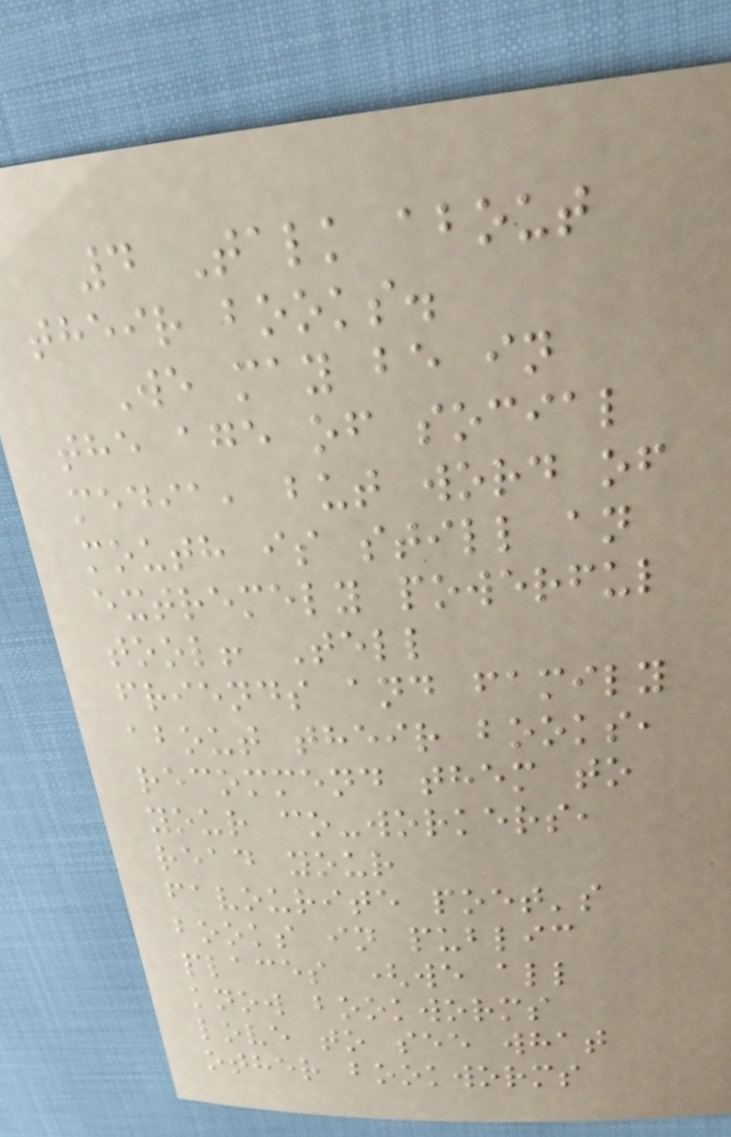4 Talk about
their books.
We may be in
the age of social
media, but word of
mouth is still an
extremely powerful
tool! Tell
friends and family
about their books,
recommend them to
your co-workers,
read your
favourite poet's
books in public
places (we all
know bookworms
love to see what
other bookworms
